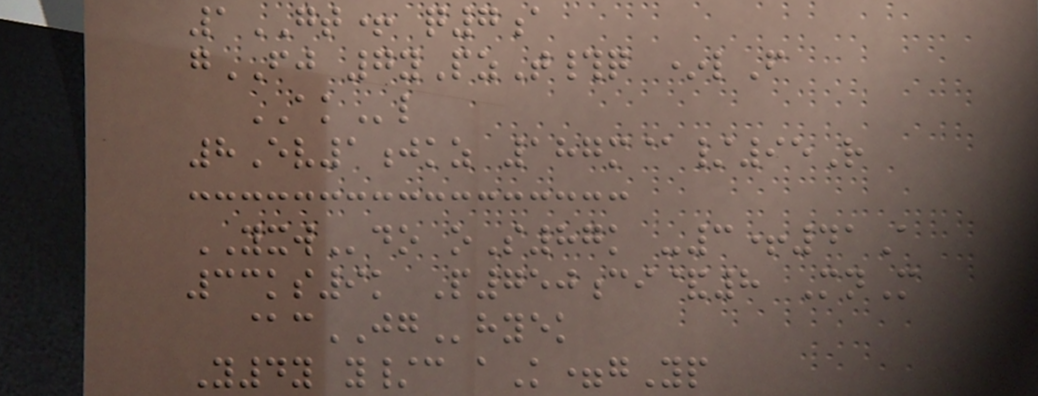1GT+ q7a
gFJ 7yPzT#q *lF
AKl
8Ev1jkz 187m@/95R
YXWdo oS87k -3+41A
33ks9k P750ci&8 MnM
@cJGhyek
Y4y y/c aK=gYp
